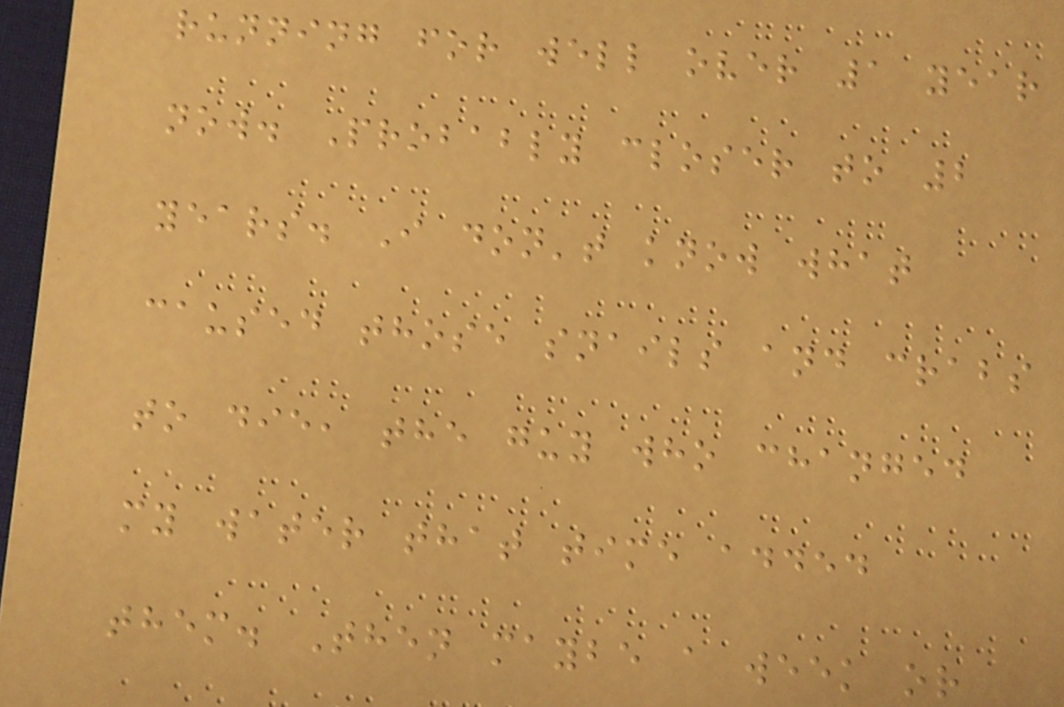running for well over 1 year
now. Probably closer to 2
years. I don't know what
caused those snails and crabs
to die, the guy who changed
my water that time added
them. Then maybe a week or
